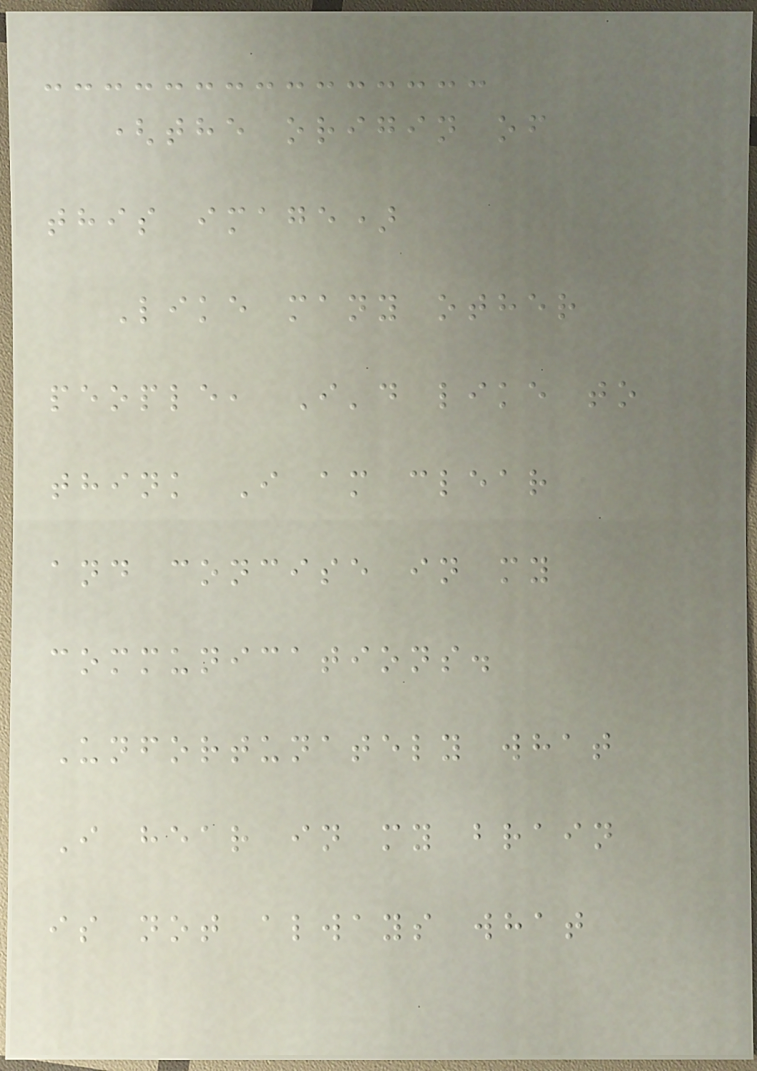(the origin of
this image)
Like many other
people, I'd like to
think I am clear
and concise in my
communications.
Unfortunately what
I hear in my brain
is not always what
